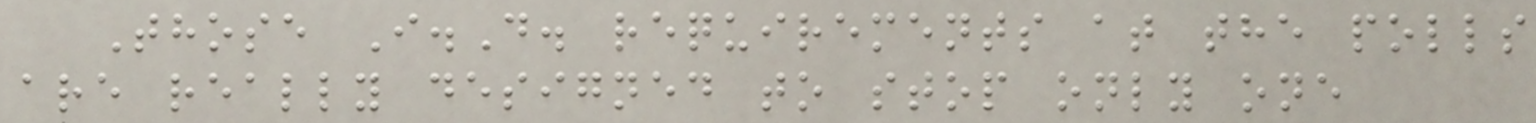Those I.D. requirements at the polls
are really designed to stop only one
